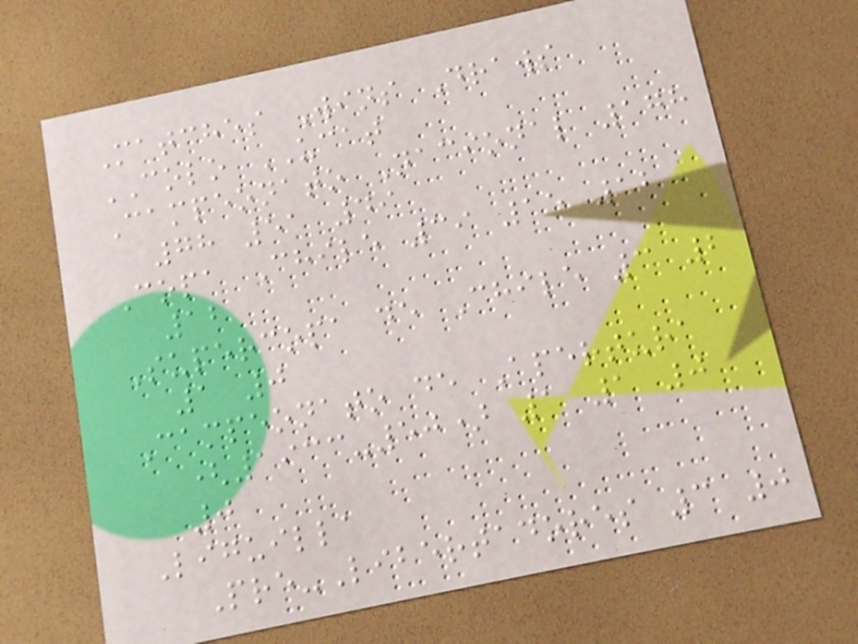Matches Wins Draws
COLO UCAT
Campeonato Nacional 178
78 51 49
Copa Chile 39 15 12
12
Supercopa de Chile 3 2
1 0
Campeonato de Apertura
(1933-50) 1 1 0
0
Liguilla
Pre-Libertadores 3 0
